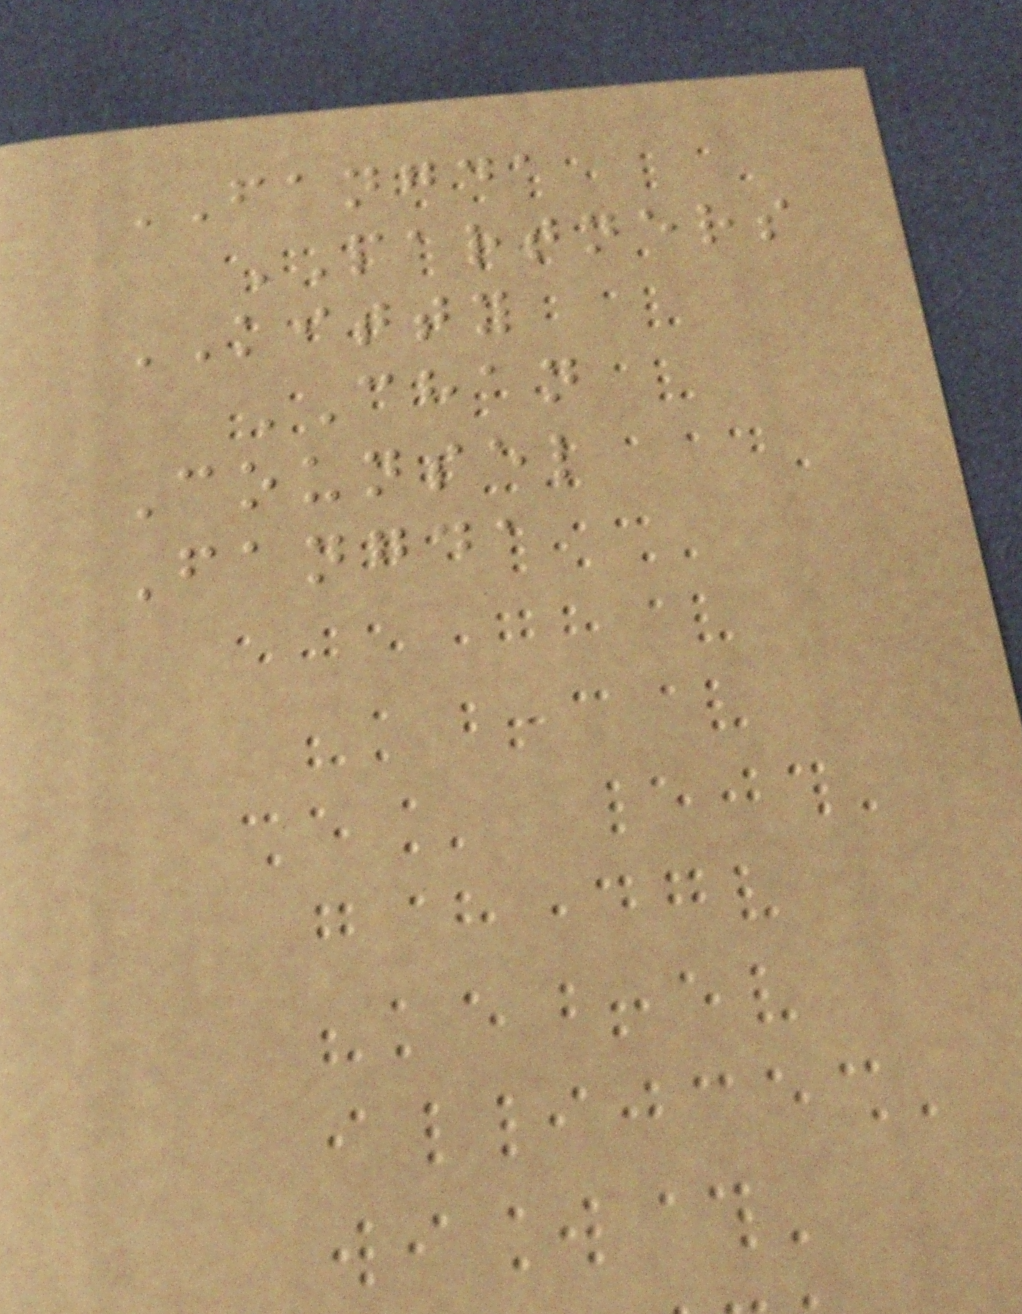FANGDA
PARTNERS
KITTY
CHAN
Counsel
Fangda
